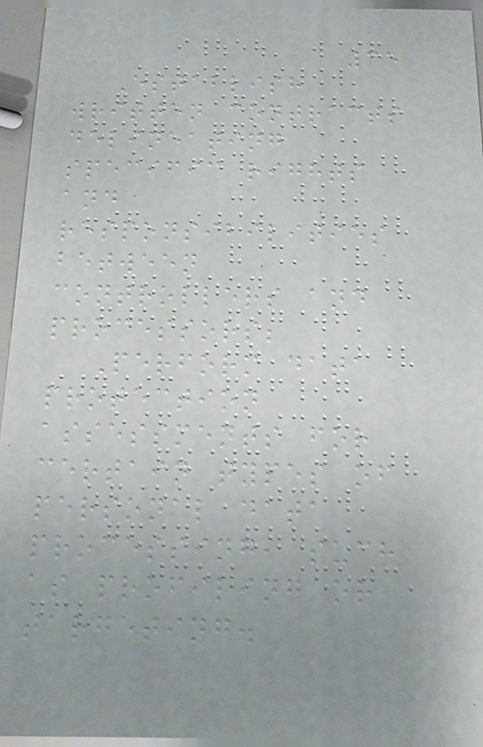35
Establish
written contracts
delineating
specific rights
and
responsibilities
between
controllers and
processors;
Perform data
protection
assessments for
certain types of
personal data
processing, such
as profiling or
targeting.
